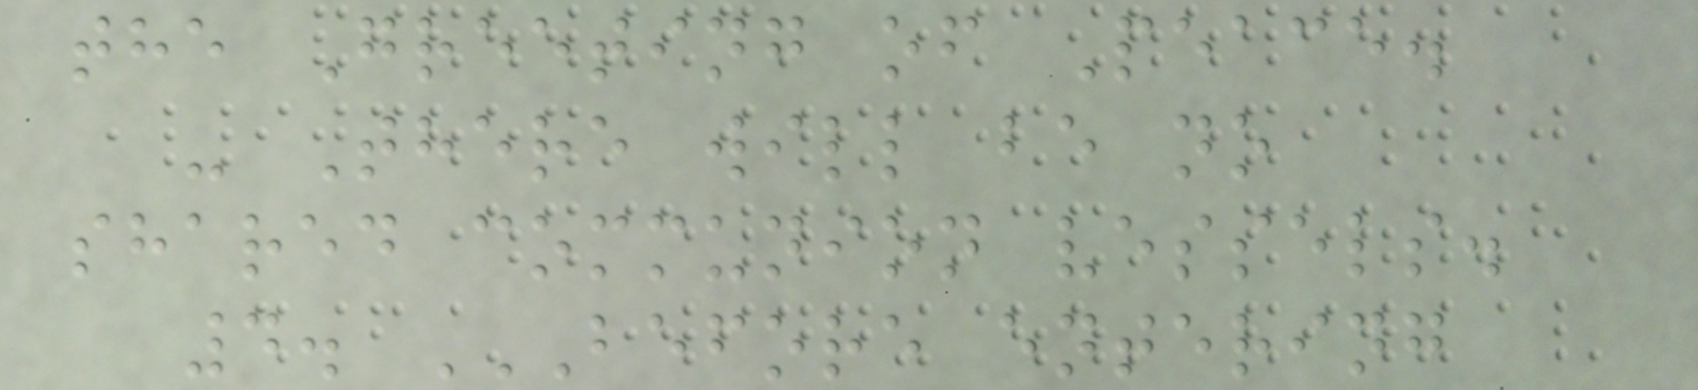the Greeting of Peace.
- There will be no
shared communion vessels.
4. BEFORE ENTERING
